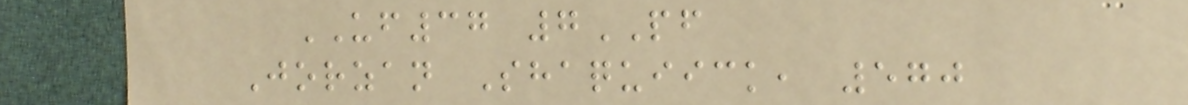UF37 7PF
Jorzan Shaquiick, 570
